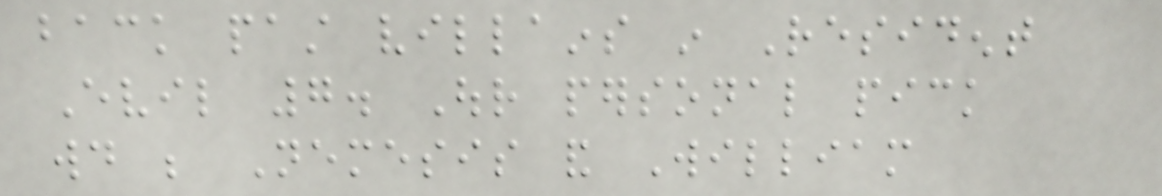back past villains in Resident
Evil 7. Our personal pick
would be Nemesis and William
